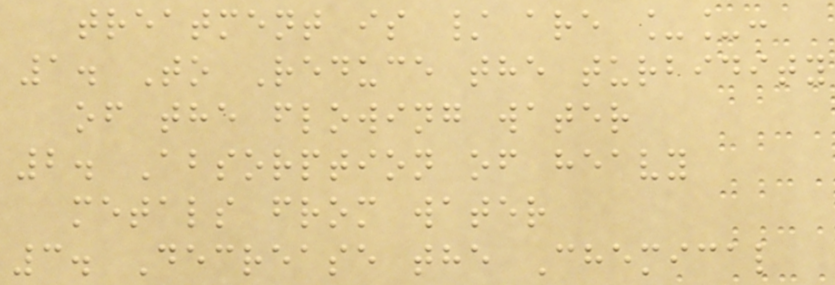treatment is / are __:
1. To Reduce the turbidity
of the flowing water
2. Absorption of heavy
metals from water
3. Decrease the Chemical
